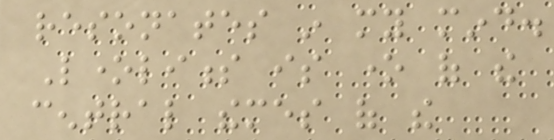resonates in my mind.
Loneliness is one of the
central themes of the
